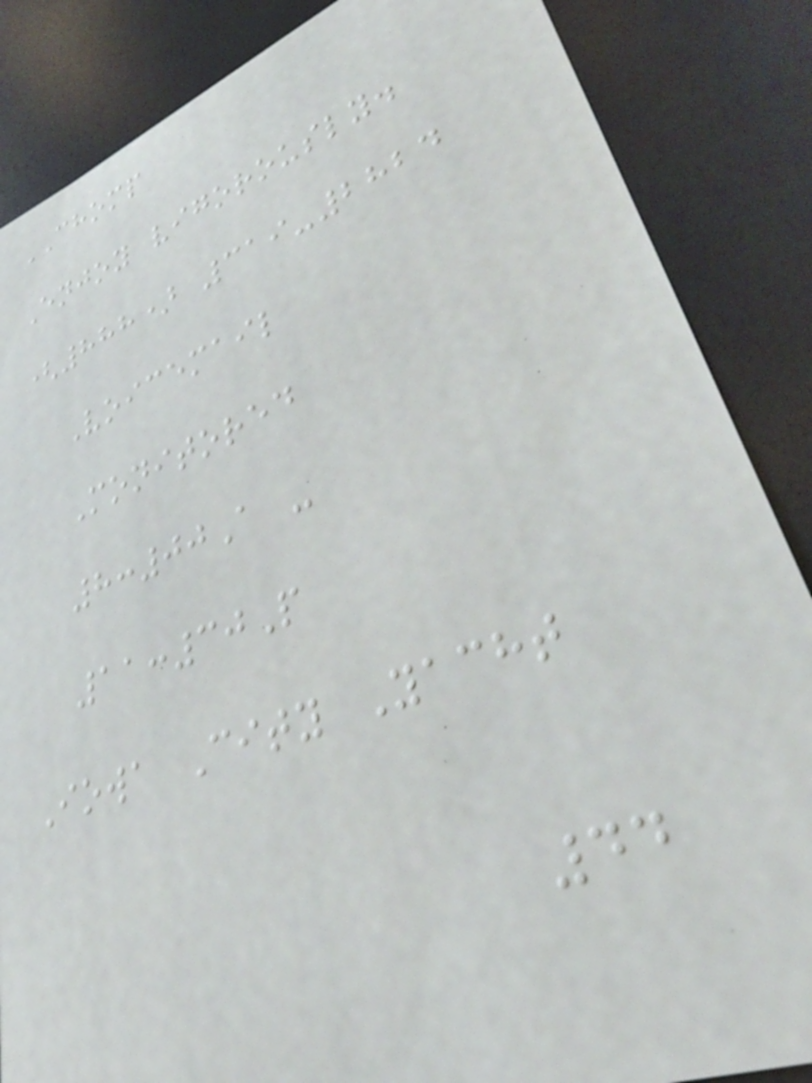CHOMP
Enjoy vigorously.
(888) 319-2824
Voicemail
Monitored
8:00A -
11:30P
Iowa City Yacht
44
